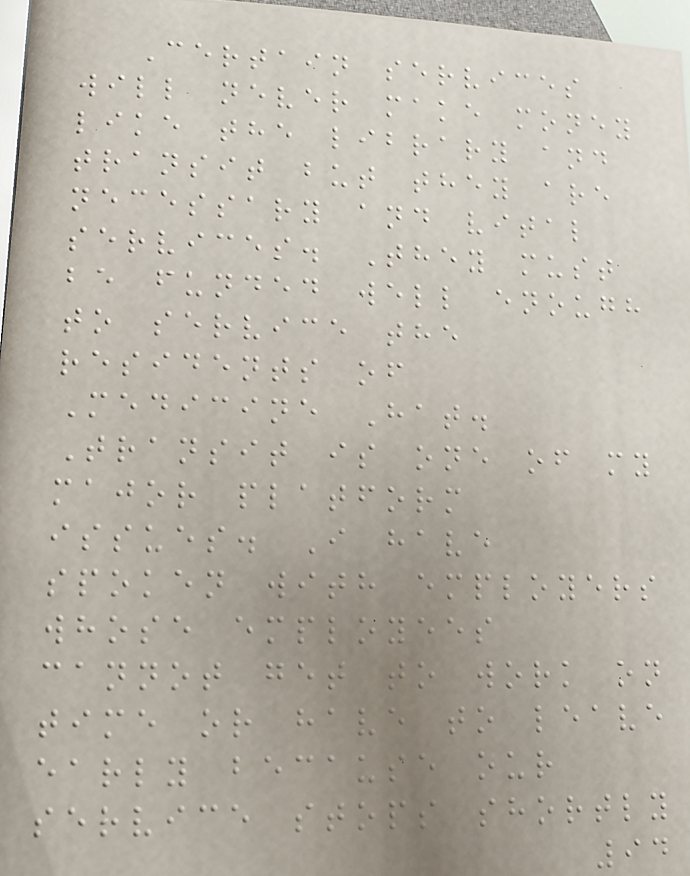Certain services
will never make money
like the library and
transit but they are
necessary and vital
services. They must
be funded well enough
to service the
residents of
Medicine Hat.
Transit is one of my
major platform
issues. I have
spoken with employers
whose employees
cannot get to work on
time or have to leave
early because our
service stops shortly
94
